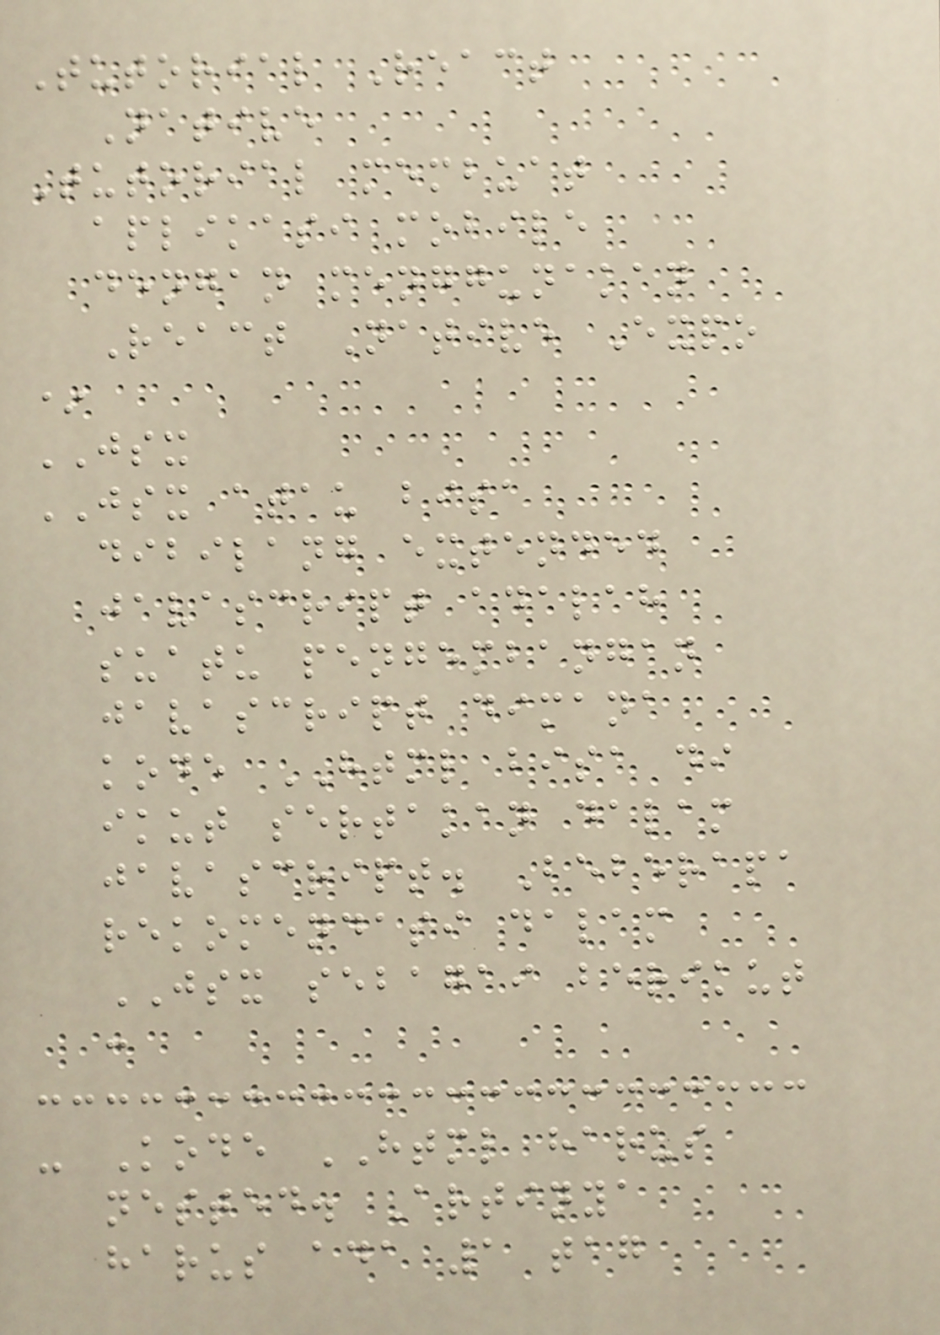Tutorial React
Native
Tutorial membuat
aplikasi mobile
dengan menggunakan
React Native Expo
*
JSX
JSX atau bisa
dibilang extended
javascript adalah
suatu pengembangan
javascript dimana
kode HTML bisa di
ikut sertakan dalam
javascript. Beberapa
rekomendasi dalam
JSX sebagai berikut
:
- Kode HTML harus
nested. Artinya
harus ada 1 tag
